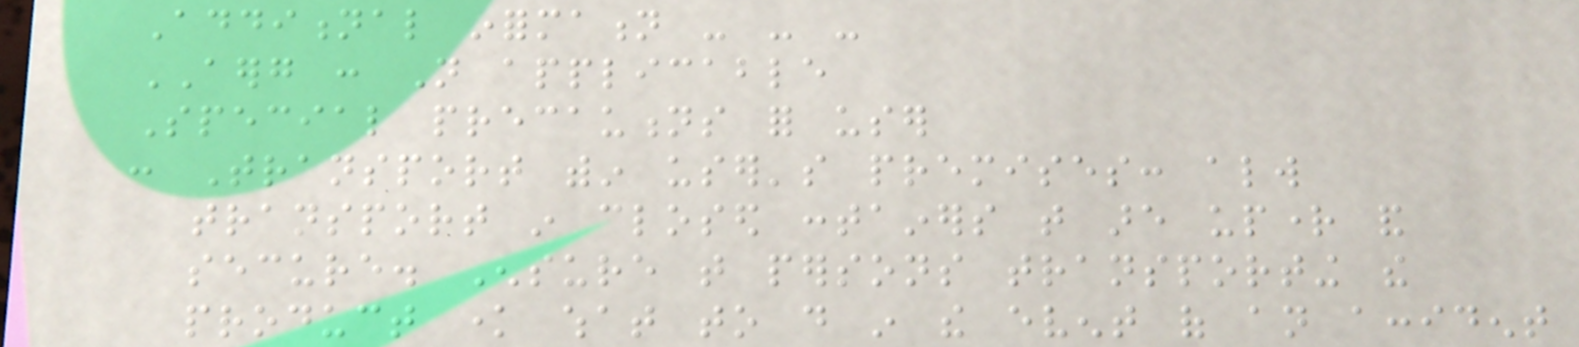Additional information - - -
AERG : Not applicable
Special precautions for user
: Transport within user's premises: always
transport in closed containers that are upright and
secure. Ensure that persons transporting the
product know what to do in the event of an accident
